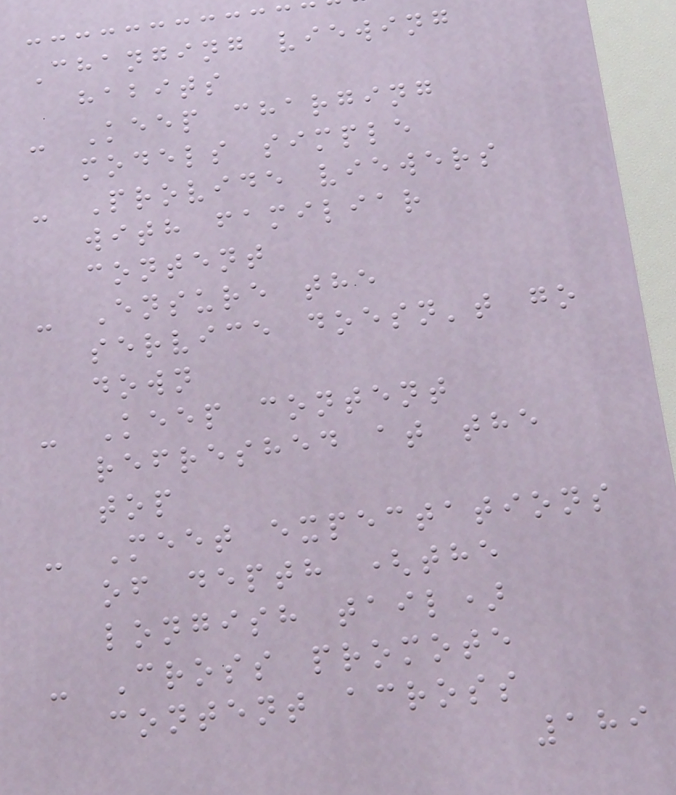Changing viewing
habits
- Keep charging
models simple
- Provide viewers
with familiar
content
- Ensure the
service doesn't go
down
- Keep content
refreshed at the
top
- Meet expectations
of depth (the
longish tail)
- Cross promote
content across
189
